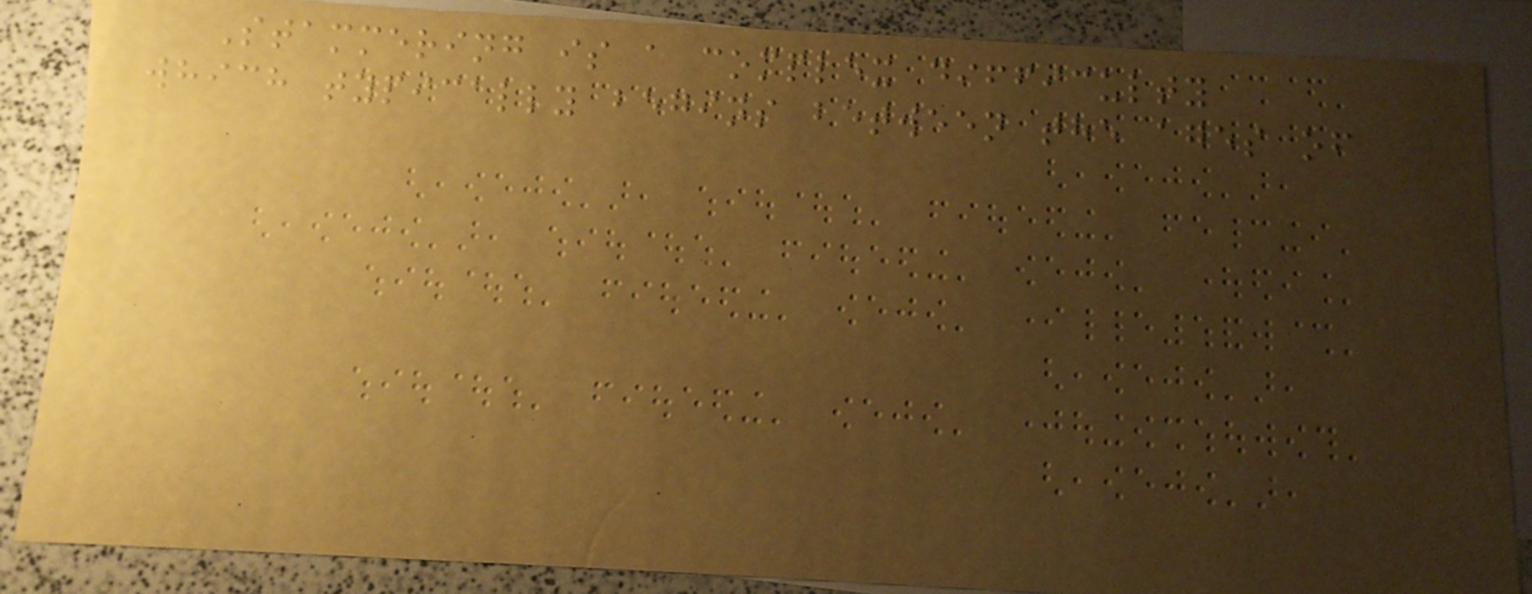Stammering is a complex difficulty
which typically begins between the ages of
